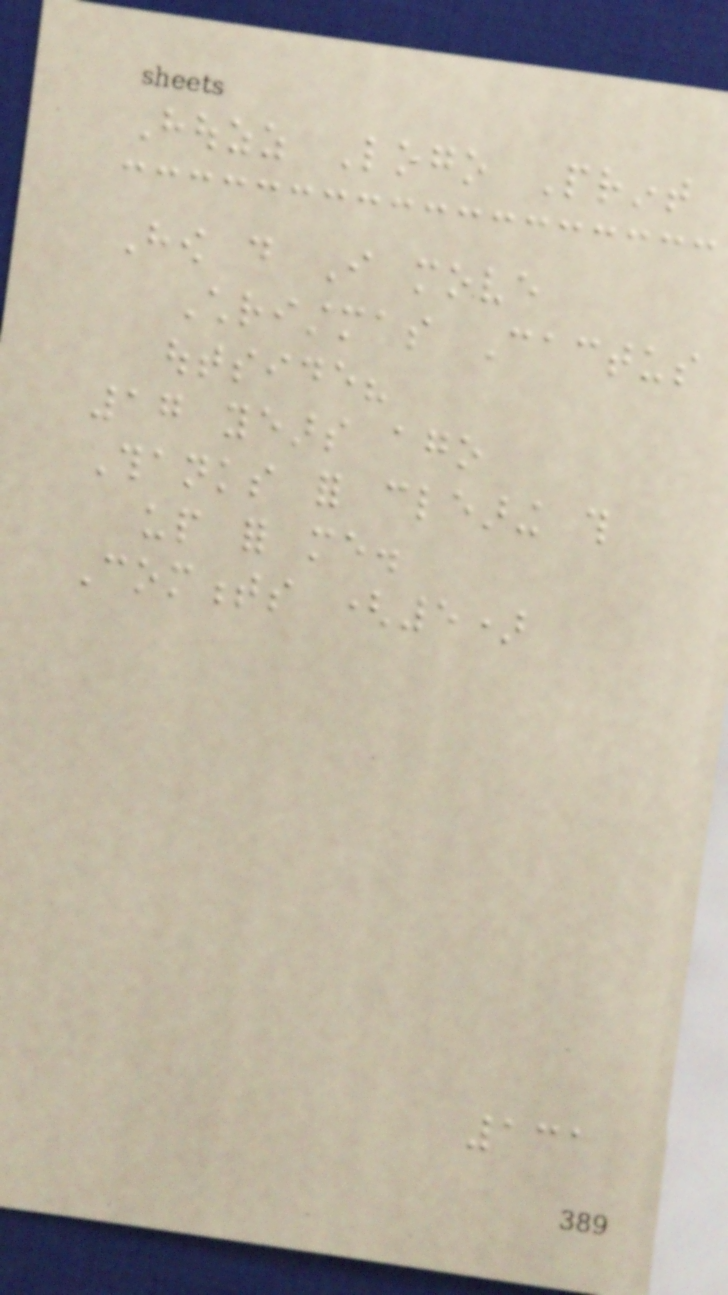Houzz Logo Print
How do I move
Christmas Cactus
outside?
17 years ago
Thanks for clearing this
up for me.
Comments (5)
131
